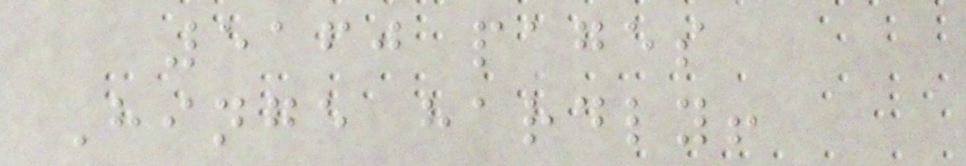5160 pages
Hinge hardly!
